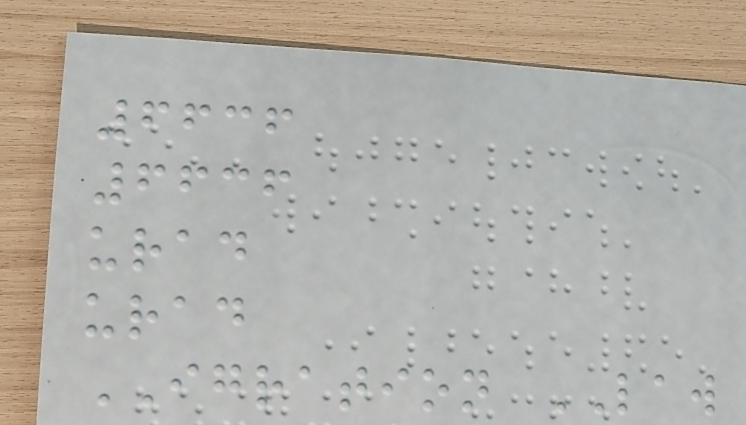6636
6636
urad
urad
IGRATION LAW
